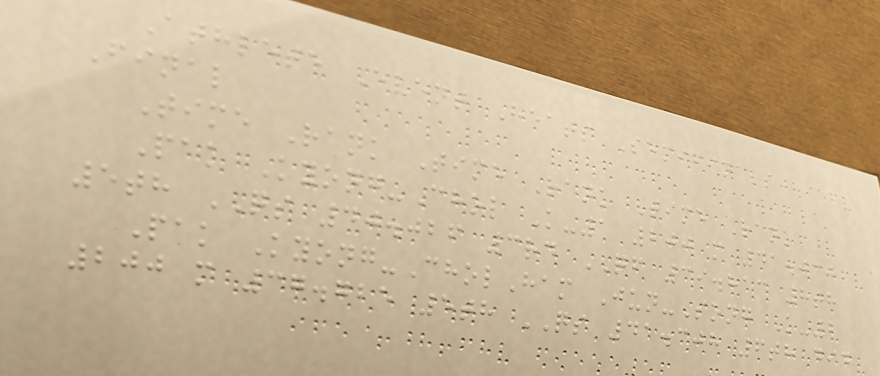Athlete Event Heats Semifinals
Final
Time Rank Time Rank Time Rank
Pak Kyong-Chol K-1 200 m 41.030
5th QS 40.026 3rd QF 39.813 8th
Pak Kyong-CholHam Jun-Song K-2
200 m 37.725 5th QS 41.308 6th did
